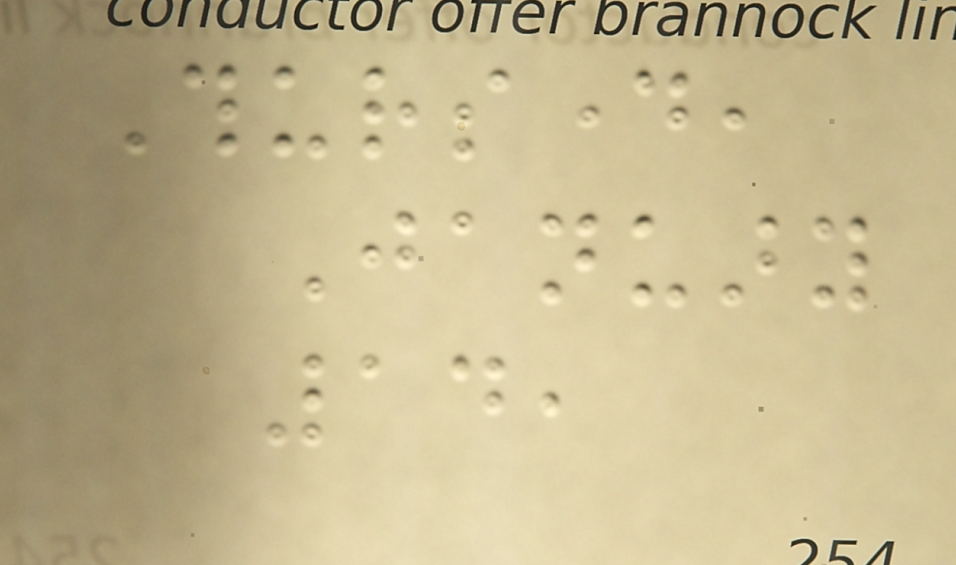Thursday,
January
14,
